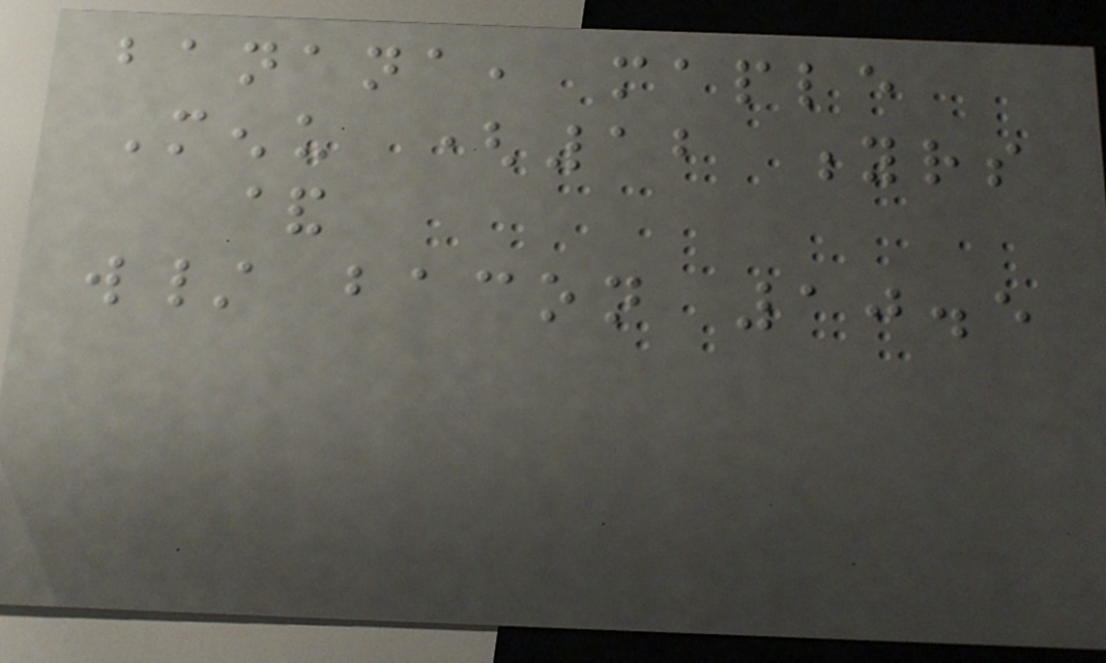banana, maple
Menu (12 yrs
&
w/ bacon 10.5
